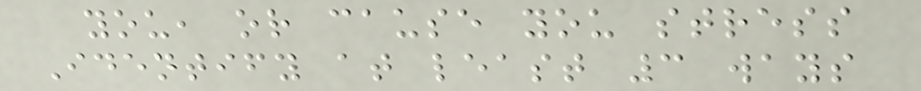you, or cause you stress
Identify at least 3 ways
